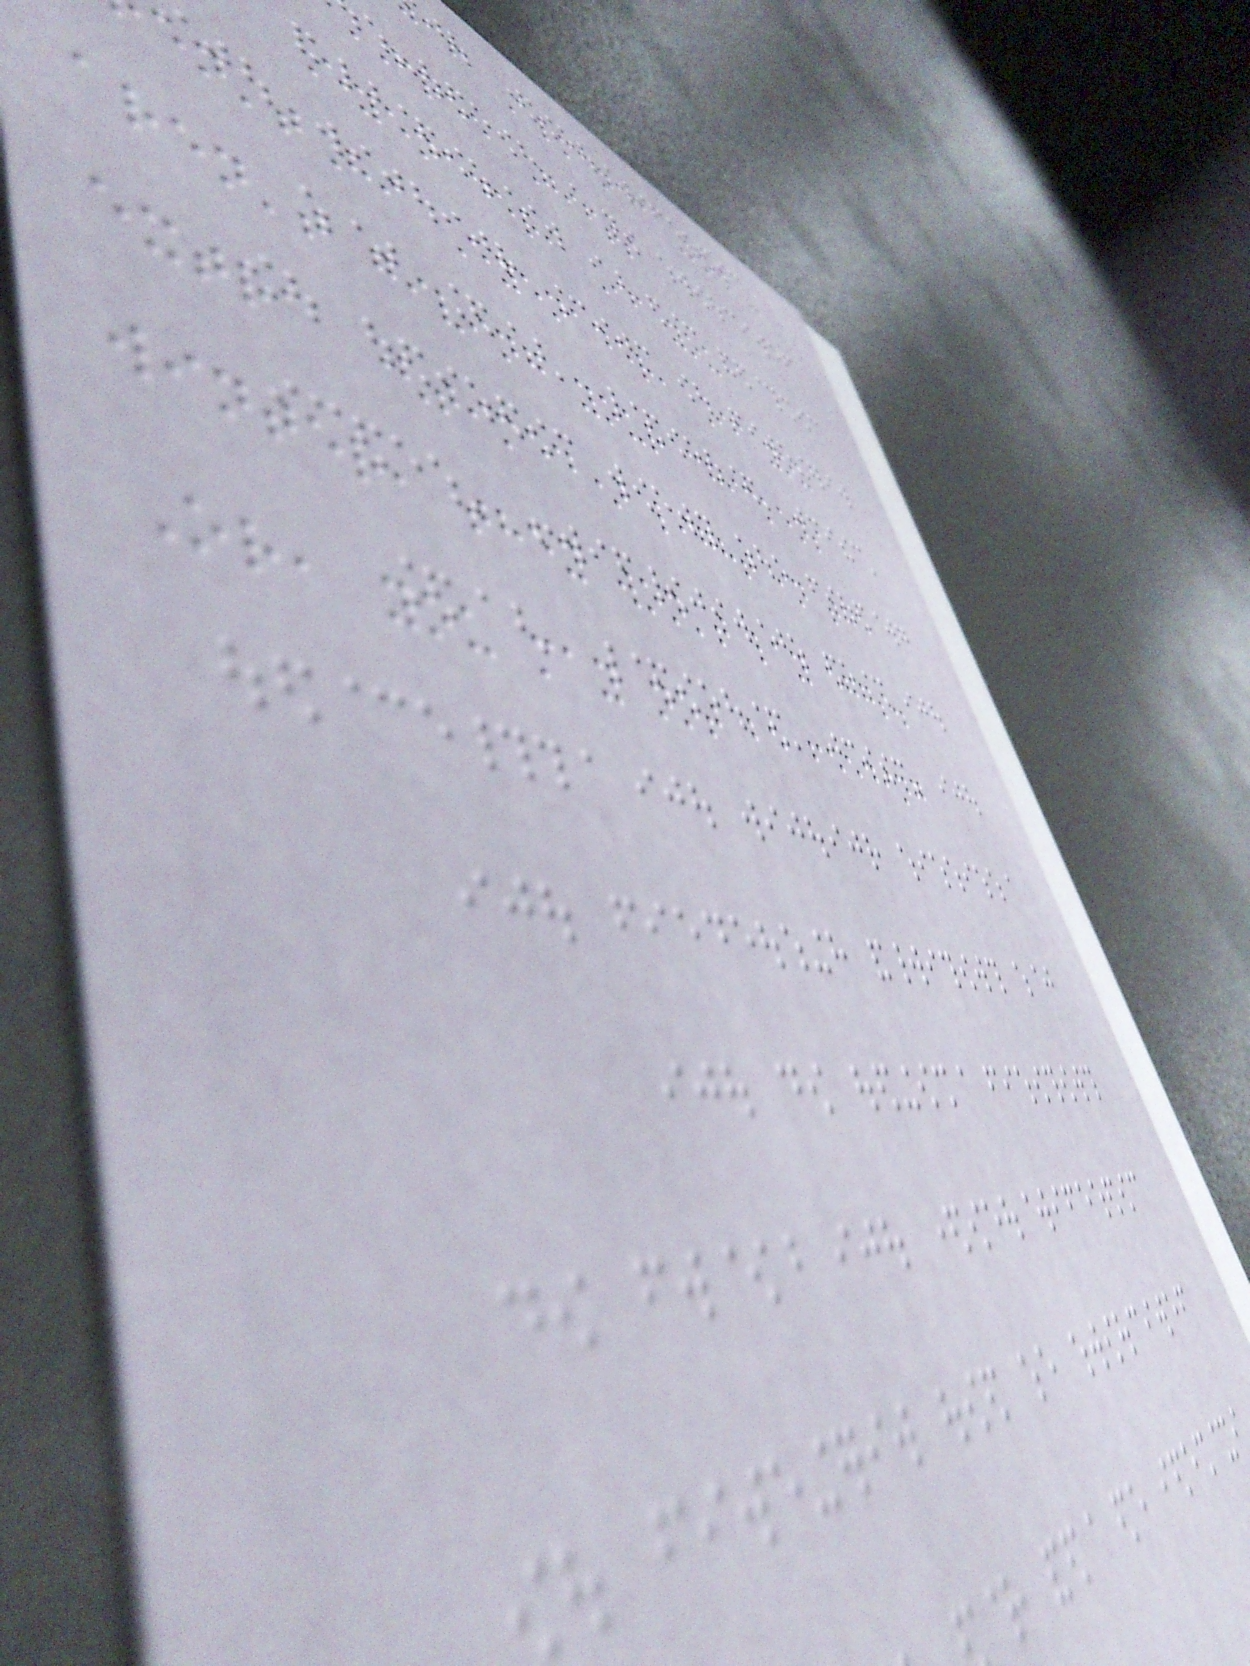af Almanac Now -
free Gifts
Eyenader, If you
en'tHi Eyenader, If you
aren't giving your chickens
extra (timed) light in the
winter, they won't lay eggs.
Or, you may not be feeding
